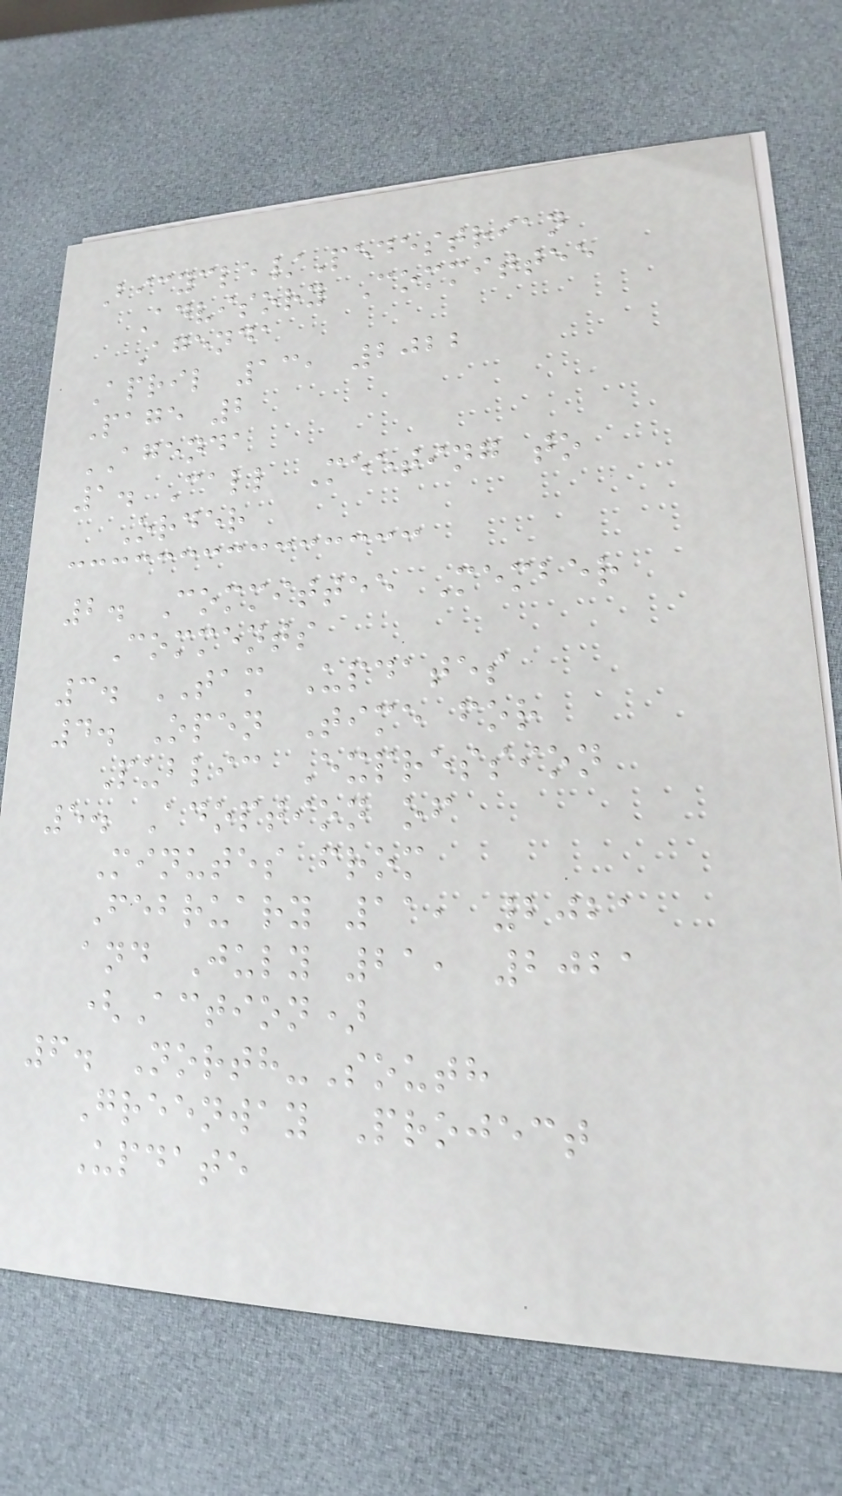Bicycle/Pedestrian
Advisory Committee
Agenda
April 13, 2022
Page 2
AGENDA
1. Call Meeting to
Order
2. Committee Member
Comments
3. TAM Updates
4. Open Time for
Public Expression
5. Adoption of
Minutes from
February 11, 2021
and July 21, 2021
(Action)
6. North-South
Greenway Project
Update
